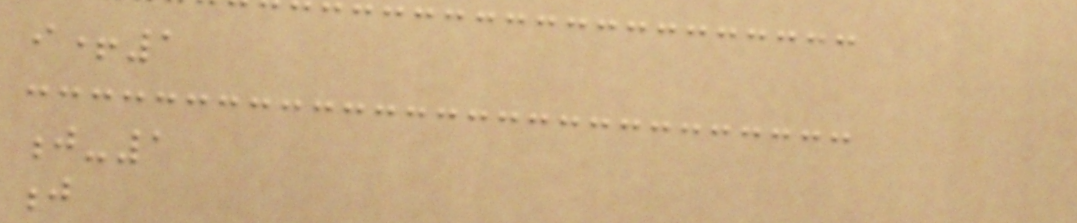i+1
j-1
j
